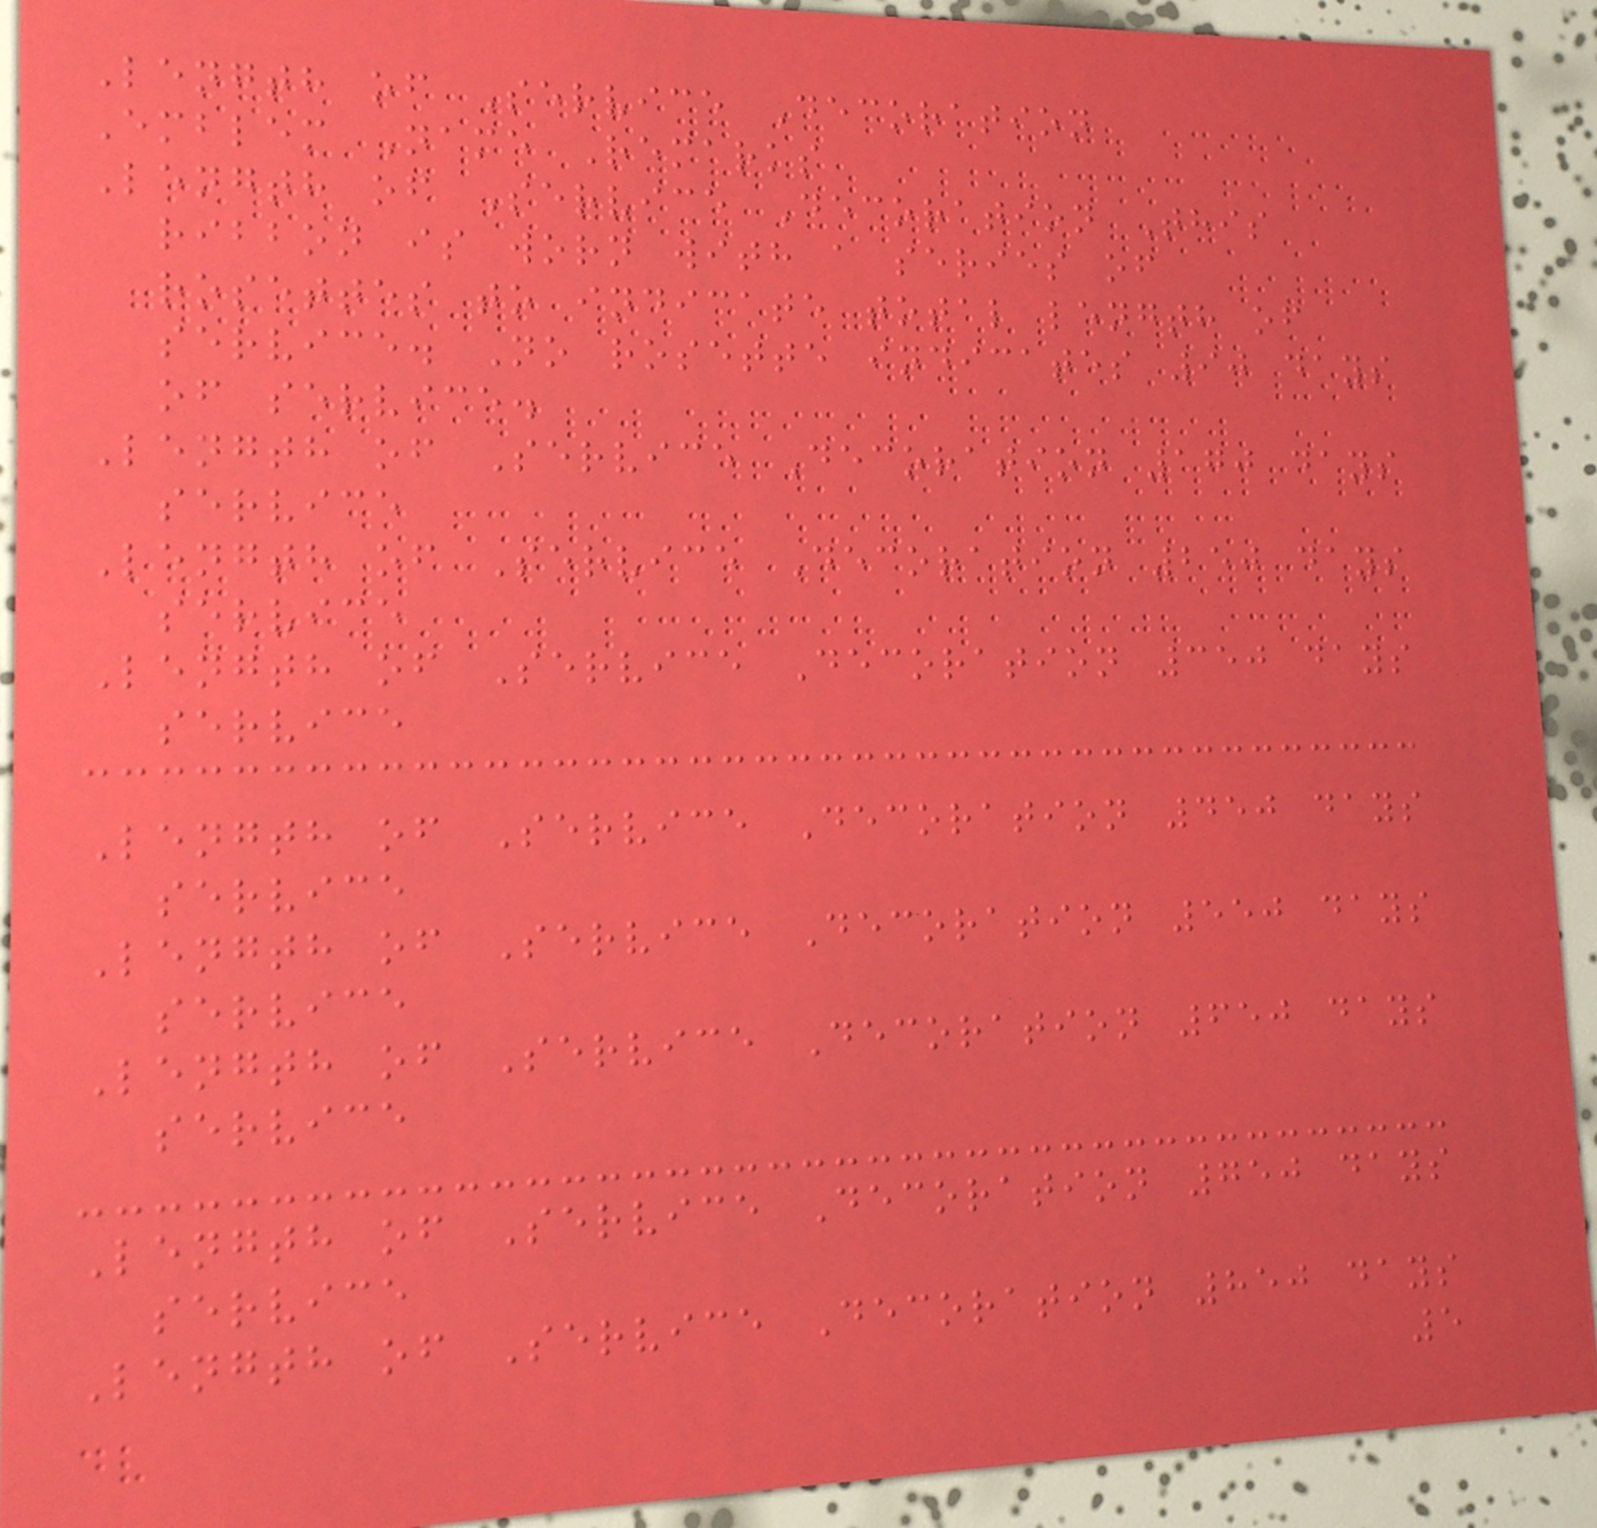Length of Service Decoration
Emblem Name Remarks
Length of Service Decoration This
ribbon is worn with a series of
rosettes to indicate total length of
service. No rosette indicates 90 days
of service.
Length of Service Decoration 170 days
service
Length of Service Decoration 250 days
service
Length of Service Decoration 350 days
service
Length of Service Decoration 450 days
service
Length of Service Decoration 550 days
service
Length of Service Decoration 650 days
service
Length of Service Decoration 750 days
service
Length of Service Decoration 850 days
5
